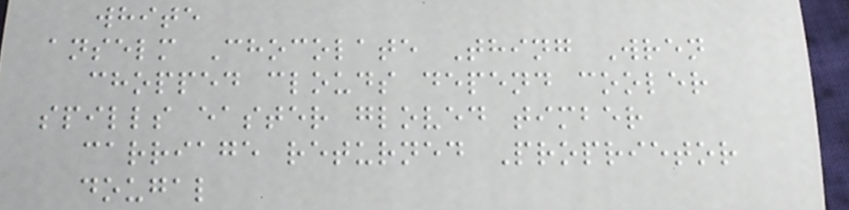white
anselm Chocolate Thing Wren
chopped clouds depend cooler
spills easter gloved timber
carriage returned Proprietor
dougal
